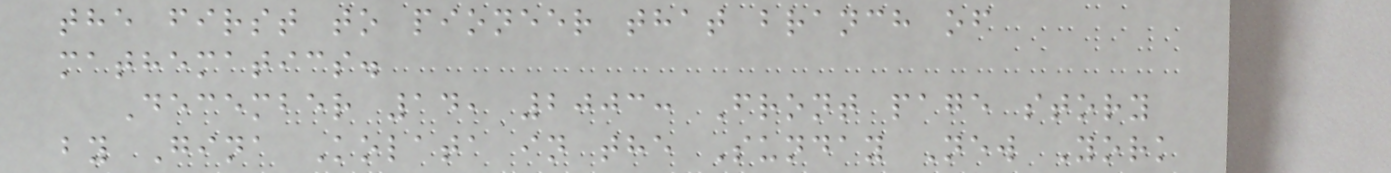the first to pioneer that branch of
mathematics.
December 14, 2003: Front page story
by Gina Kolata in the Sunday New York
